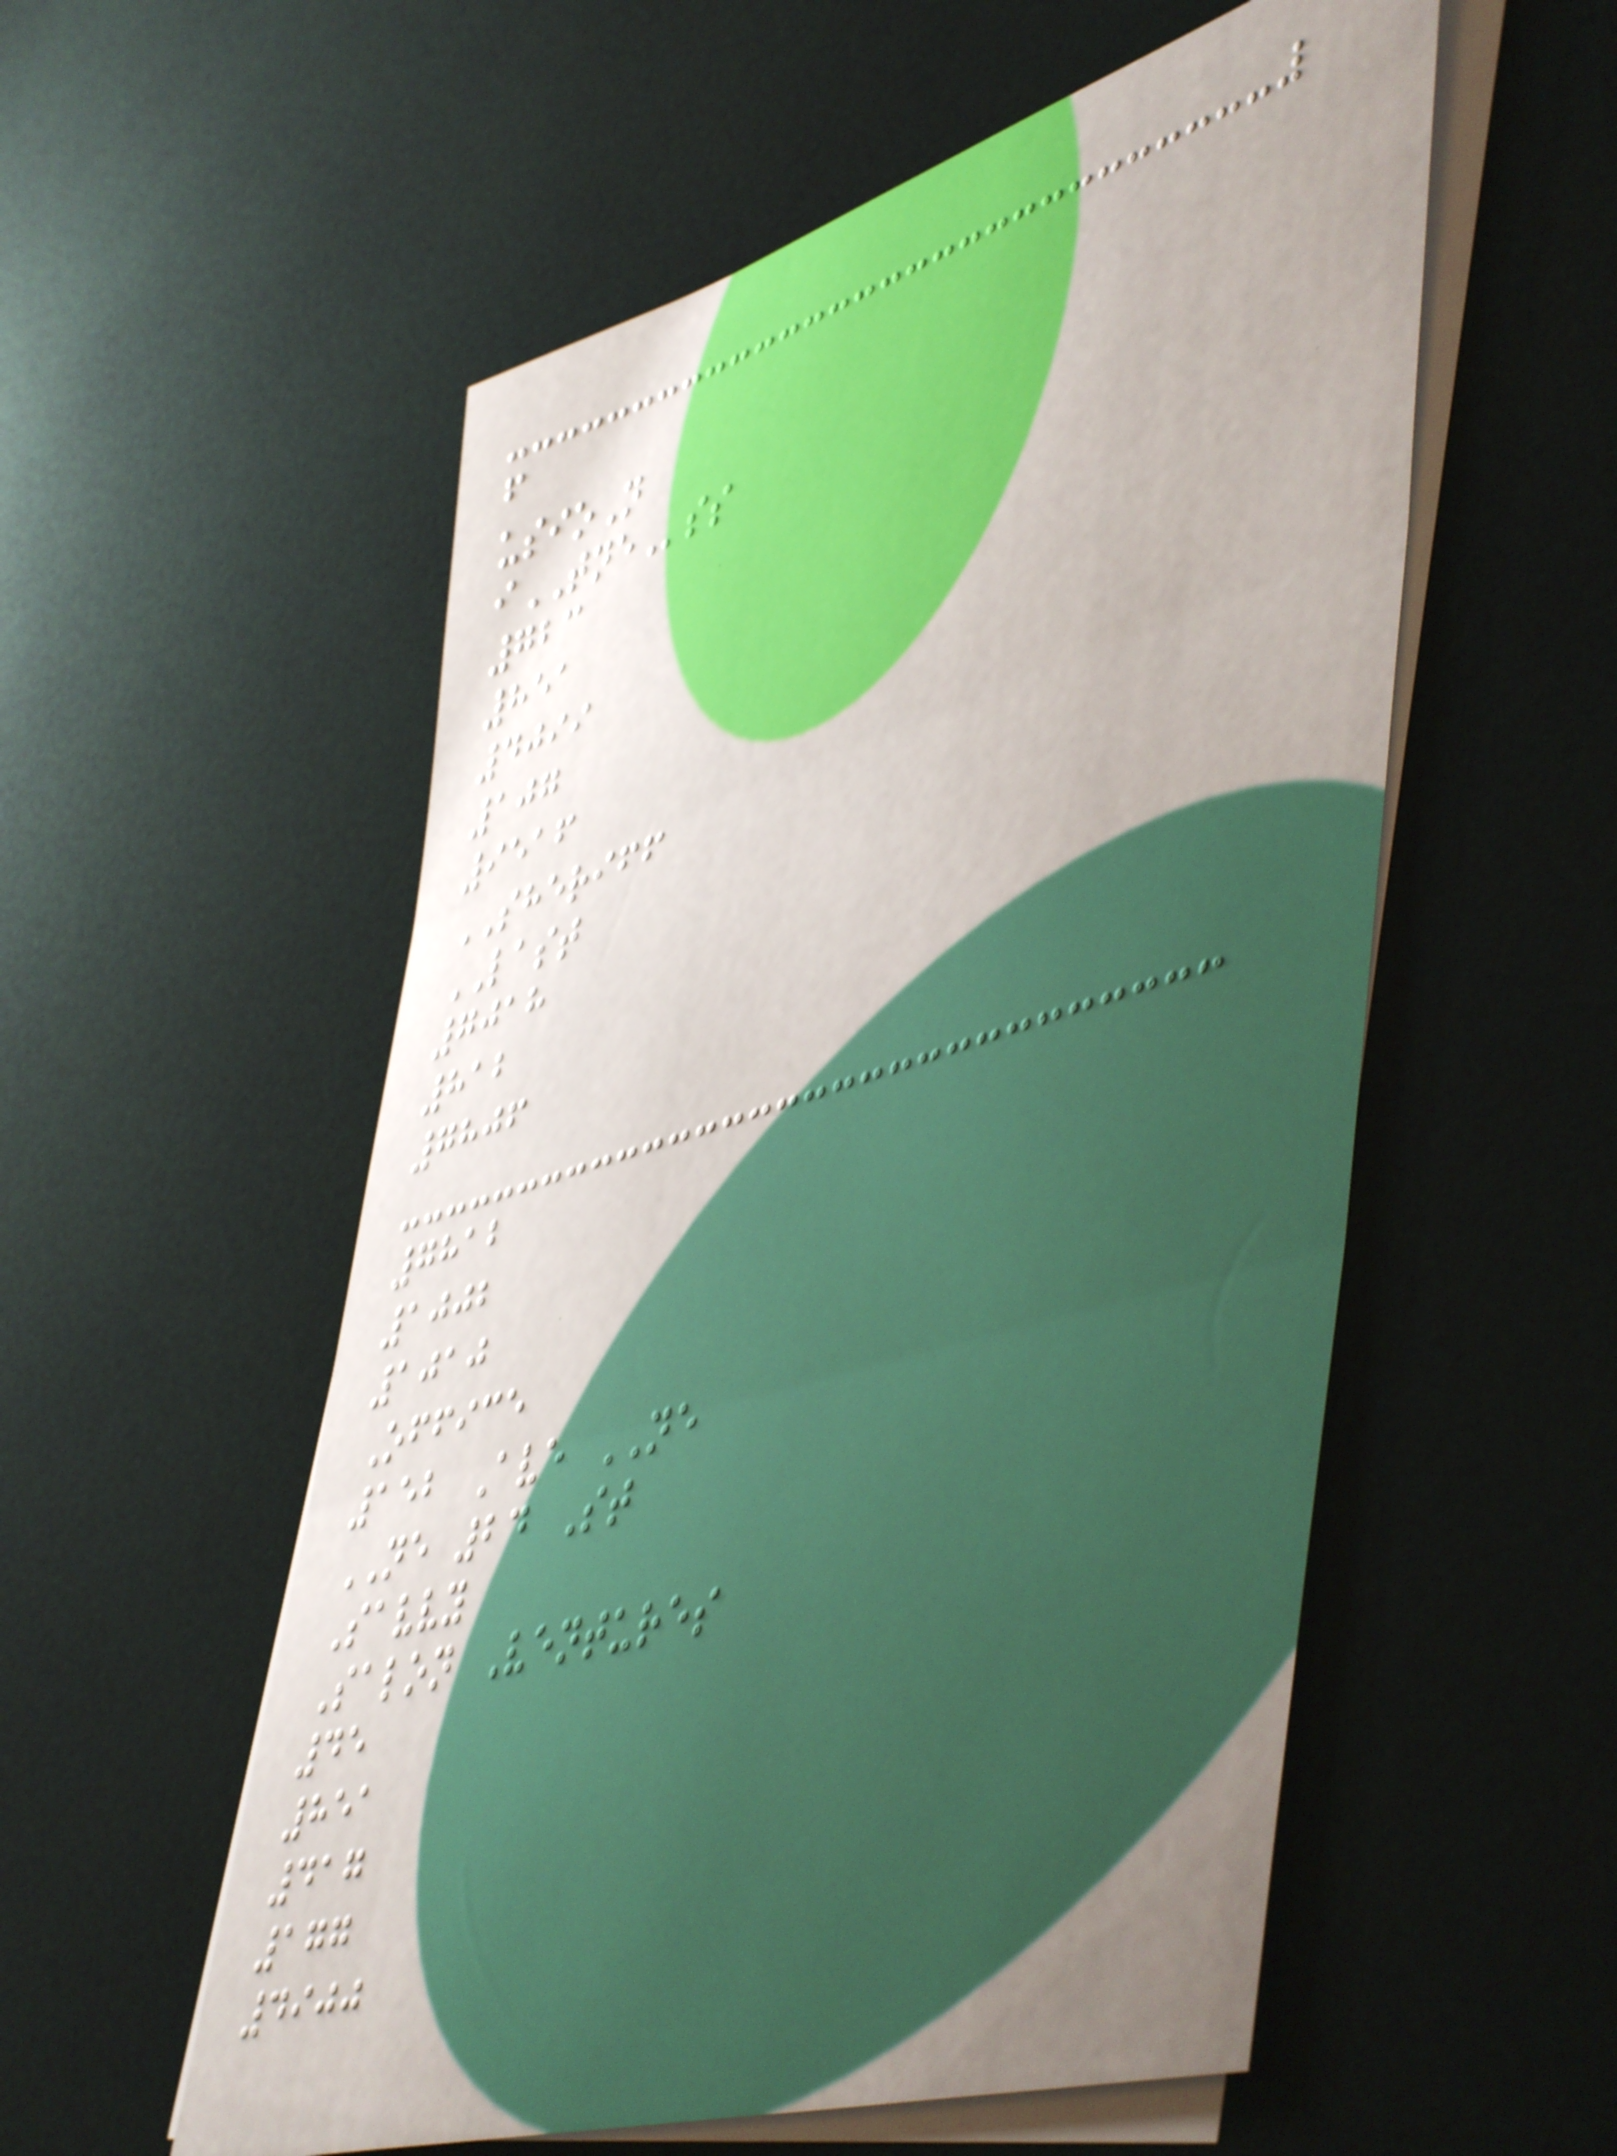f
usioN
iTNEss
723
851
4099
107
9516
SHERIFF
LAST
7018
812
7806
7812
1002
1010
Office
152 Ave NE
NE 24 St
Savvy
Salon Ventures
45
851
417
177
4900
